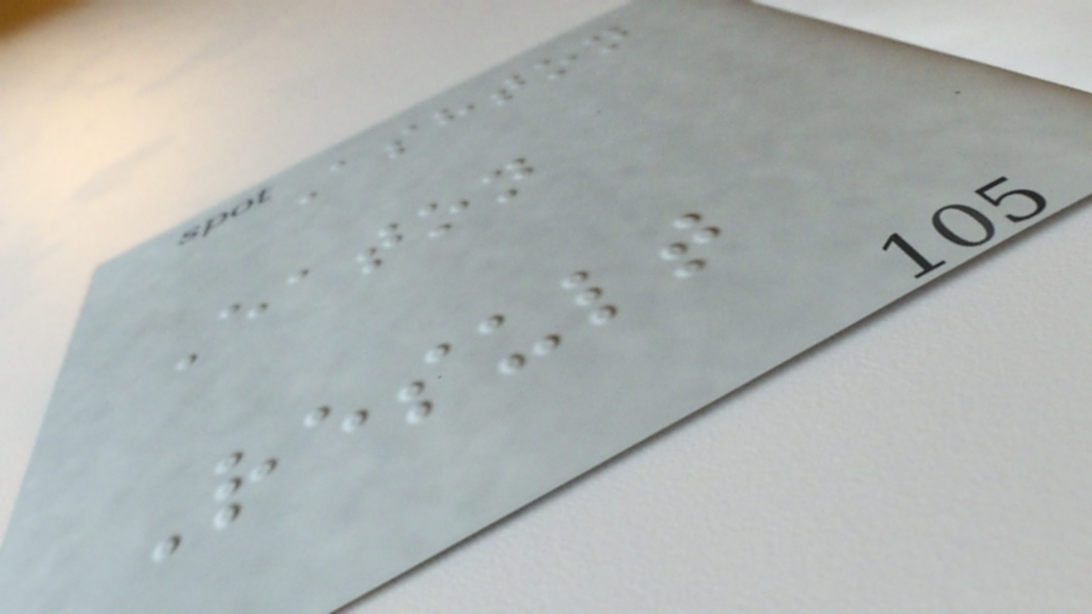Ashton
Eaton
Result
